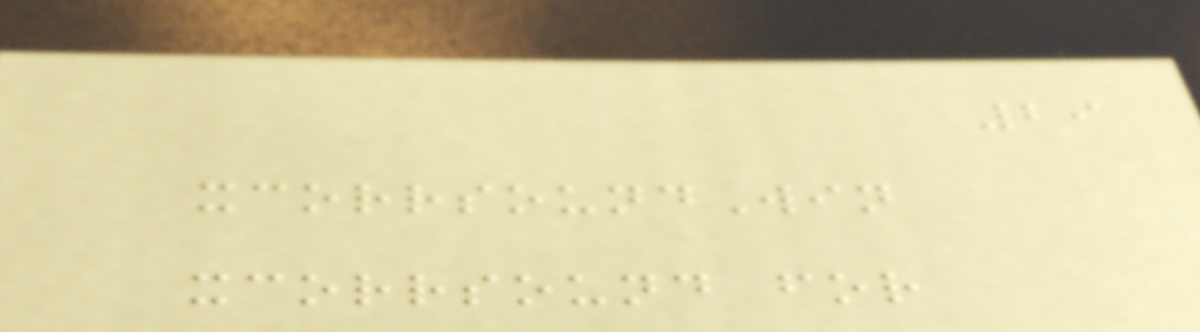29
xcorrsoundWin
xcorrsound for
